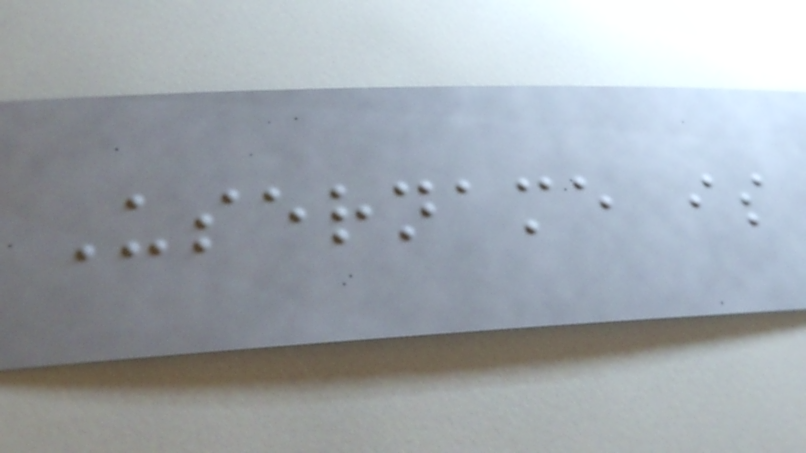Username is
